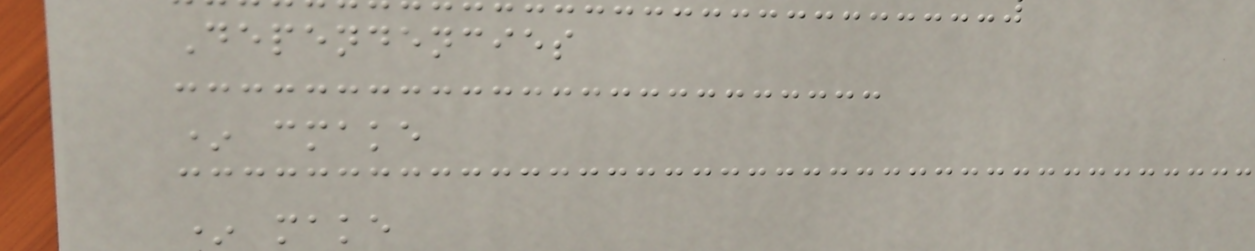Dependencies
* cmake
* make
